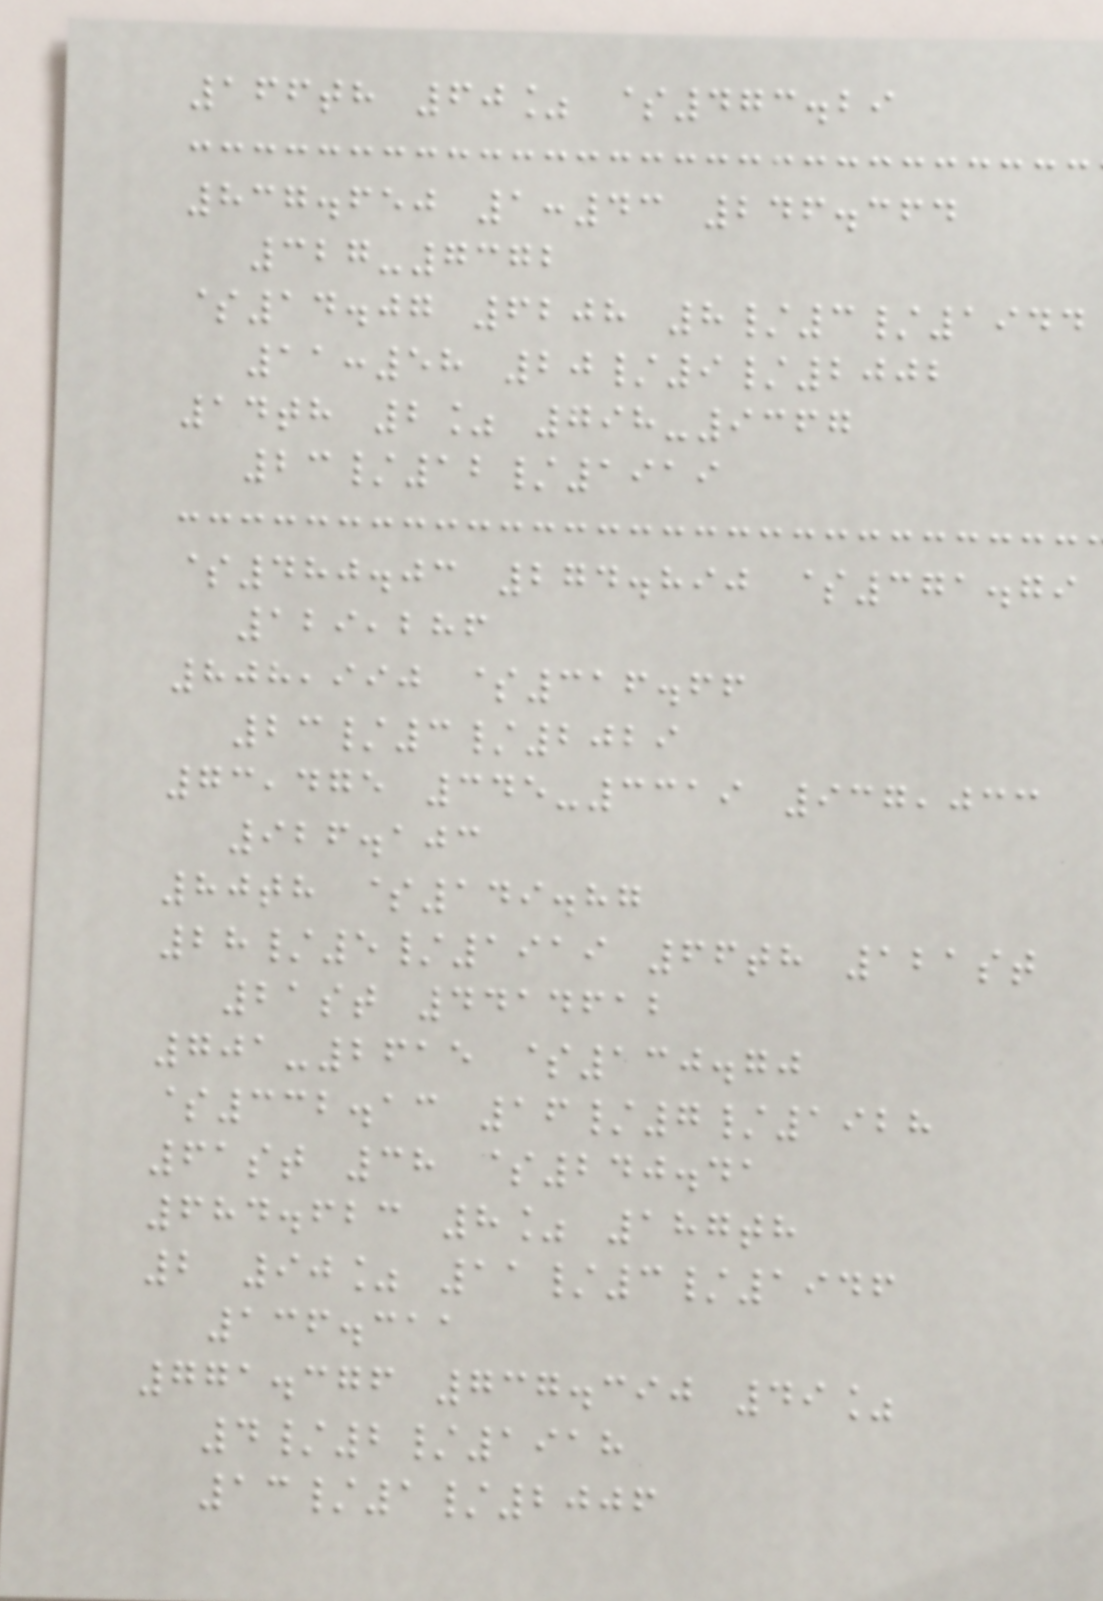166th 60% $473.29
837.650 1:43 246.364
327-7372
$14.07 6208 8/3/1944
11:58 20/9/2002
14th 2% 798-9367
23/12/1919
$480.03 274.890 $371.79
129,286
808,990 $316.66
23/3/2029
73,475 345-3319 937,033
926.103
80th $149.87
28/5/1919 66th 121st
21st 4414612
701-2615 $130.70
$332.13 16/7/1928
61st 38 $240.41
684.623 8% 187th
2 90% 11/3/1946
136.311
771.376 737.390 49%
4/2/1918
13/1/2006
